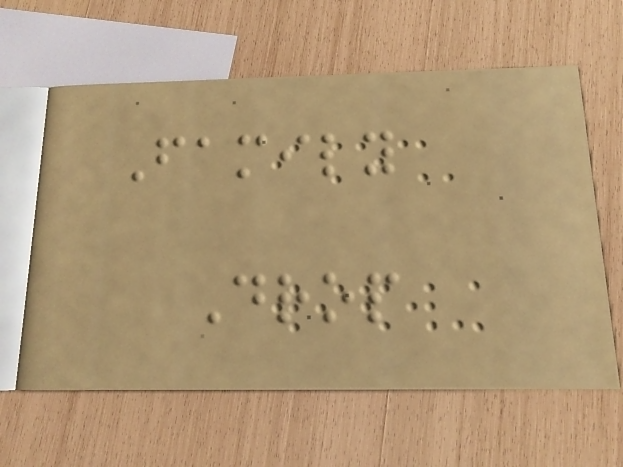Family
Drop
